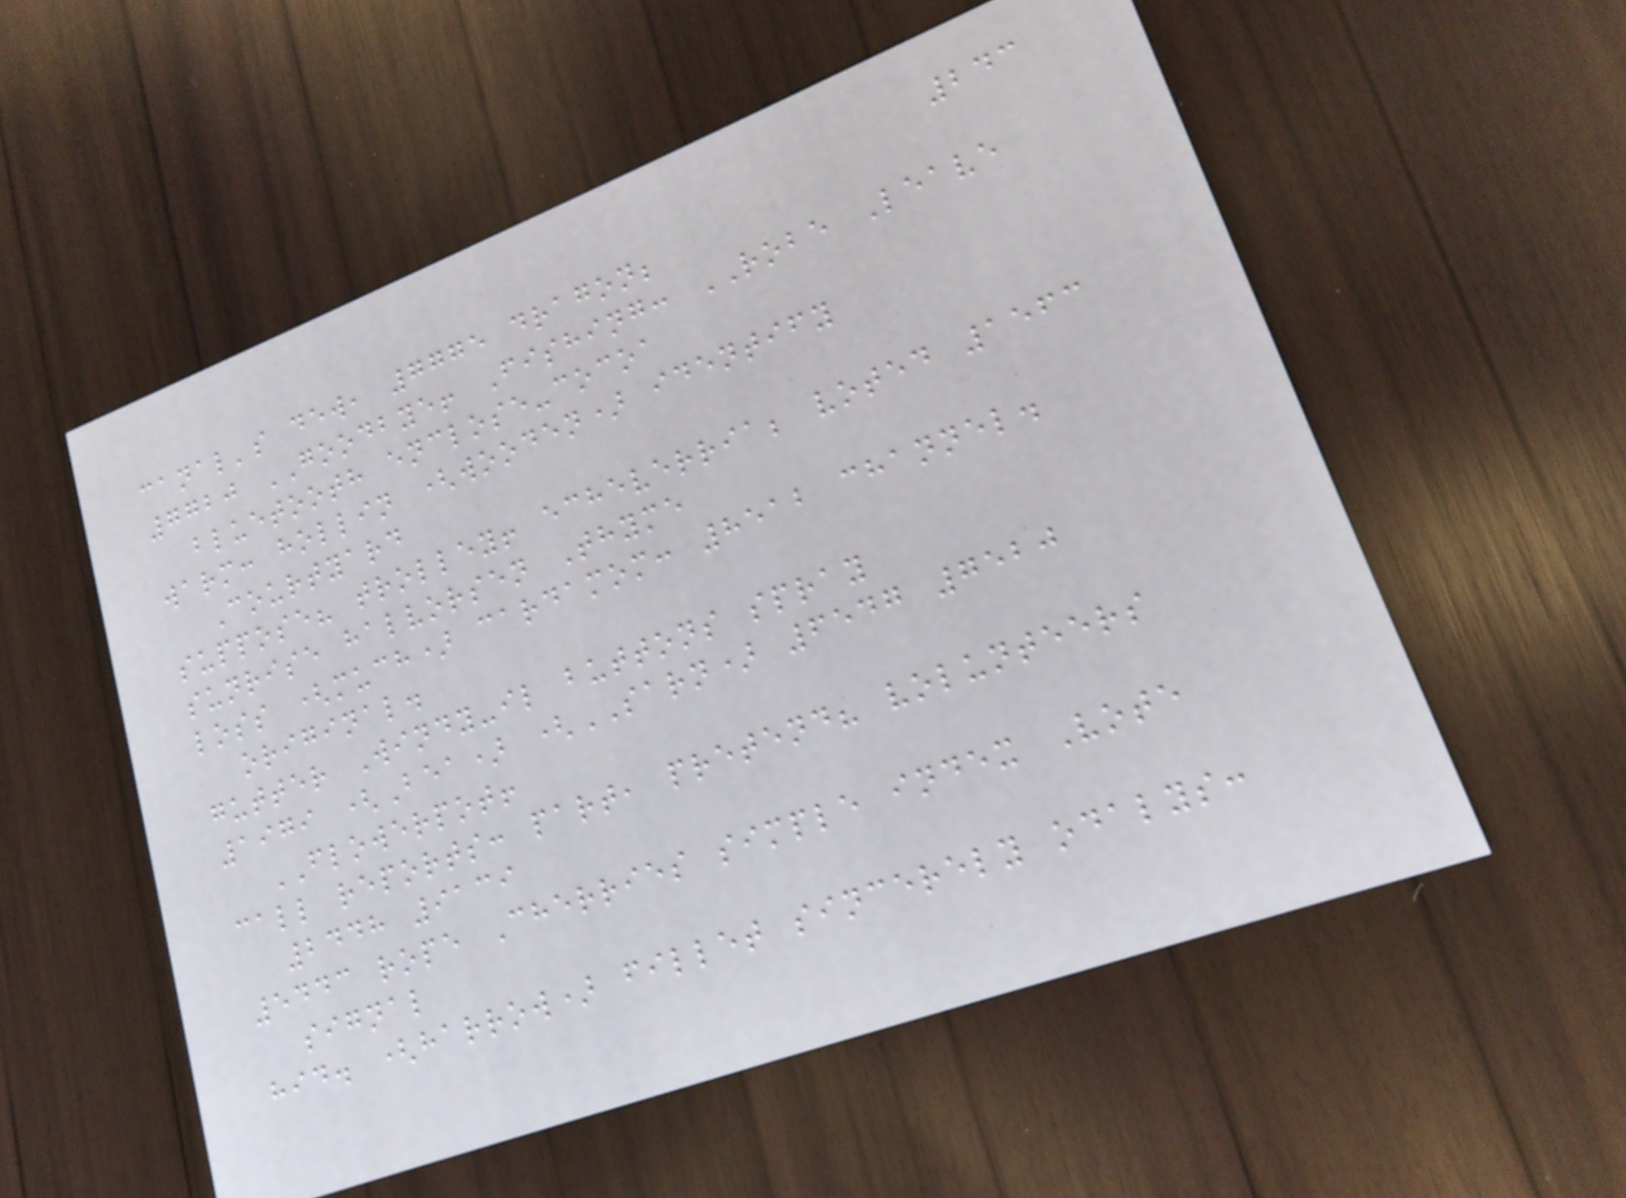243
canal's dew, 7775 dragon;
7720 GOODBYE! Fishing: ROBE Leave
bluetooth enclose-cocoa
warm: hollin (wooden) identify
Courtyard
suppose? trolley! echeverria; voted 1563
sunrise halvorsen Thyme
loss (much) cardamom: 8512 channel.
original.
gutter Windy-il buttons spray
1979 (Bea) (SARN) 6547 7520
FLOWERPOT!
call reports: part, pretend? volunteers
2448 9139
5443 rope Cherries simple index Vote
signal
hid. (harrow) fillet sincerely odalys:
